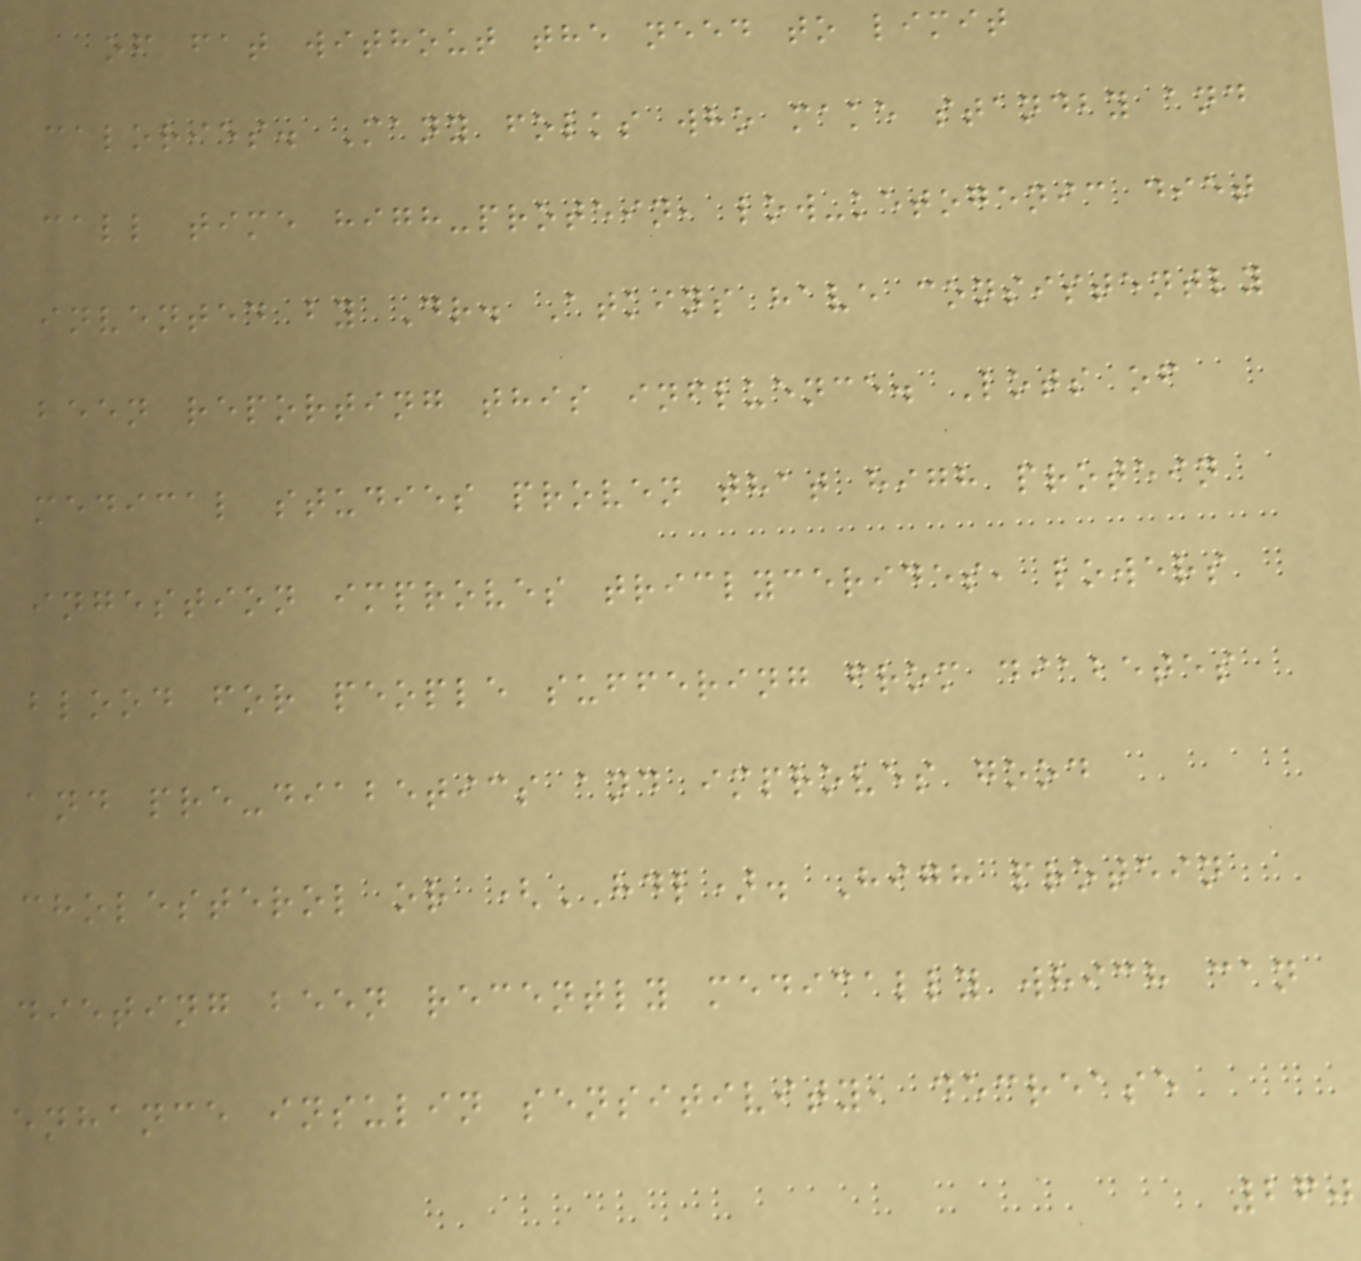of fat without the need to limit
calories. Many folks who make standby and
call time high-protein, low-ketogenic diet
invented by Dr. Atkins have consistently
been reporting this influence. Lots of
medical studies proven that high protein
ingestion improves triclycerides, lowers
blood for people suffering from diabetes
and pre-diabetics and improves good
cholesterol or (HDL). High protein
dieting been recently medically which can
enhance insulin sensitivity, decrease
260
